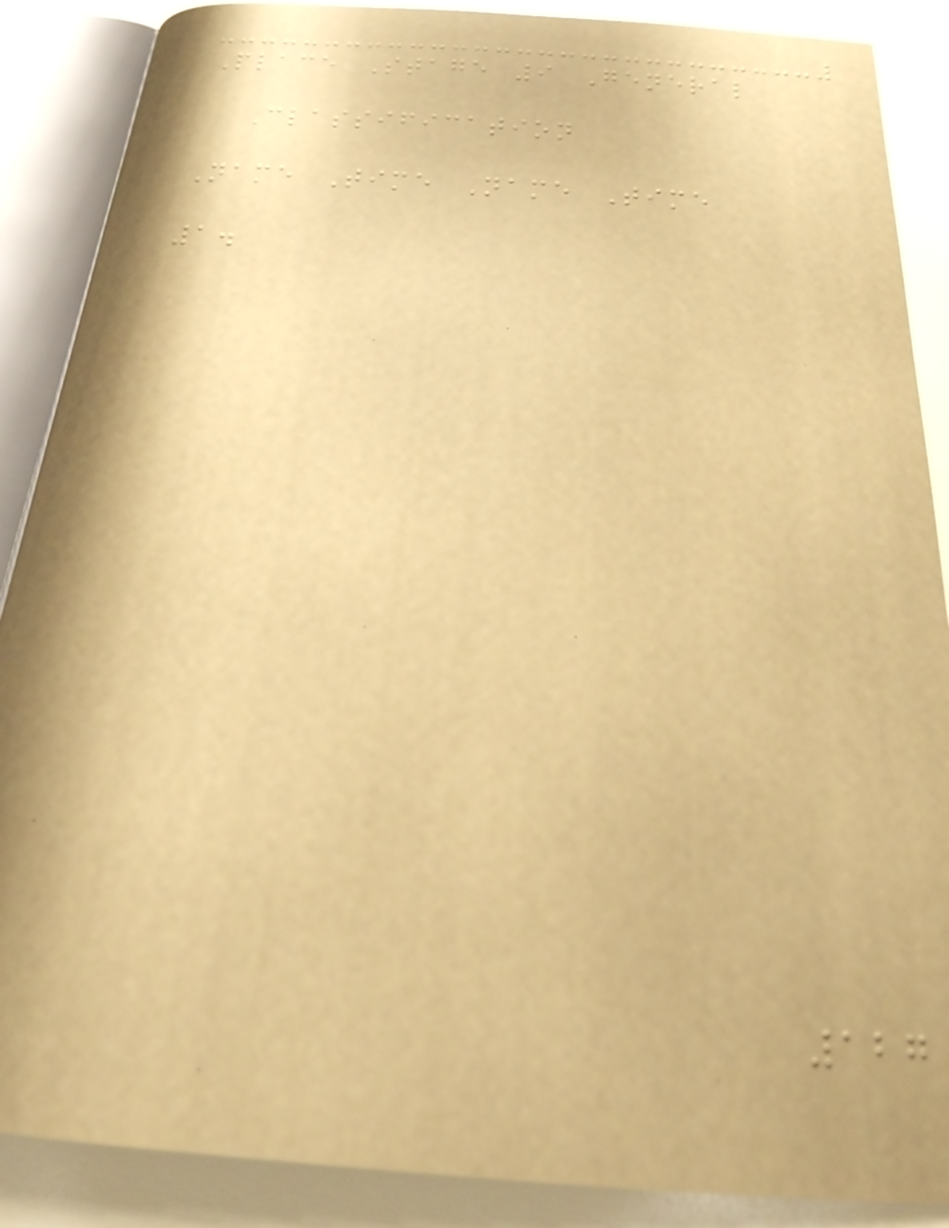Place Stage 9 General
Classification
Name Time Name Time
1.
127
